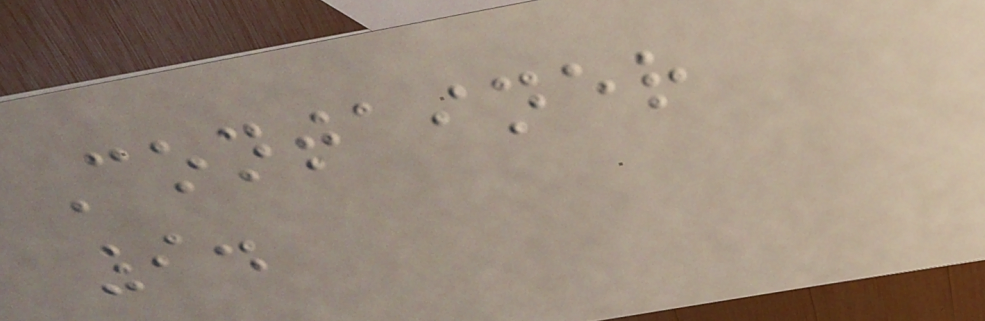Container
9.
